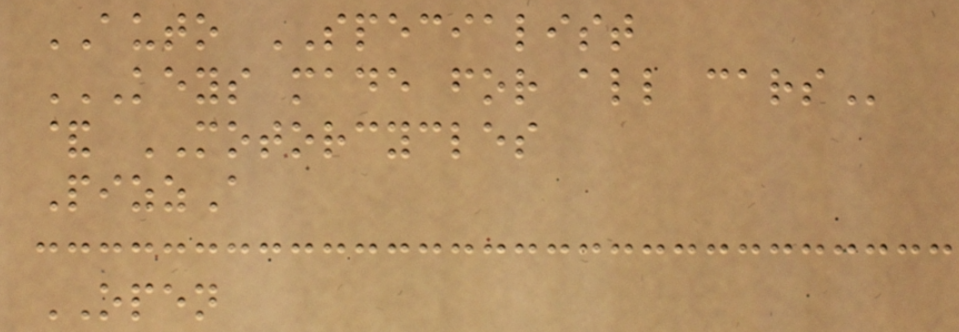AUTO SPECIALIST
KEYS MADE FOR ALL CARS
& MOTORCYCLES
PizzA
OPEN
